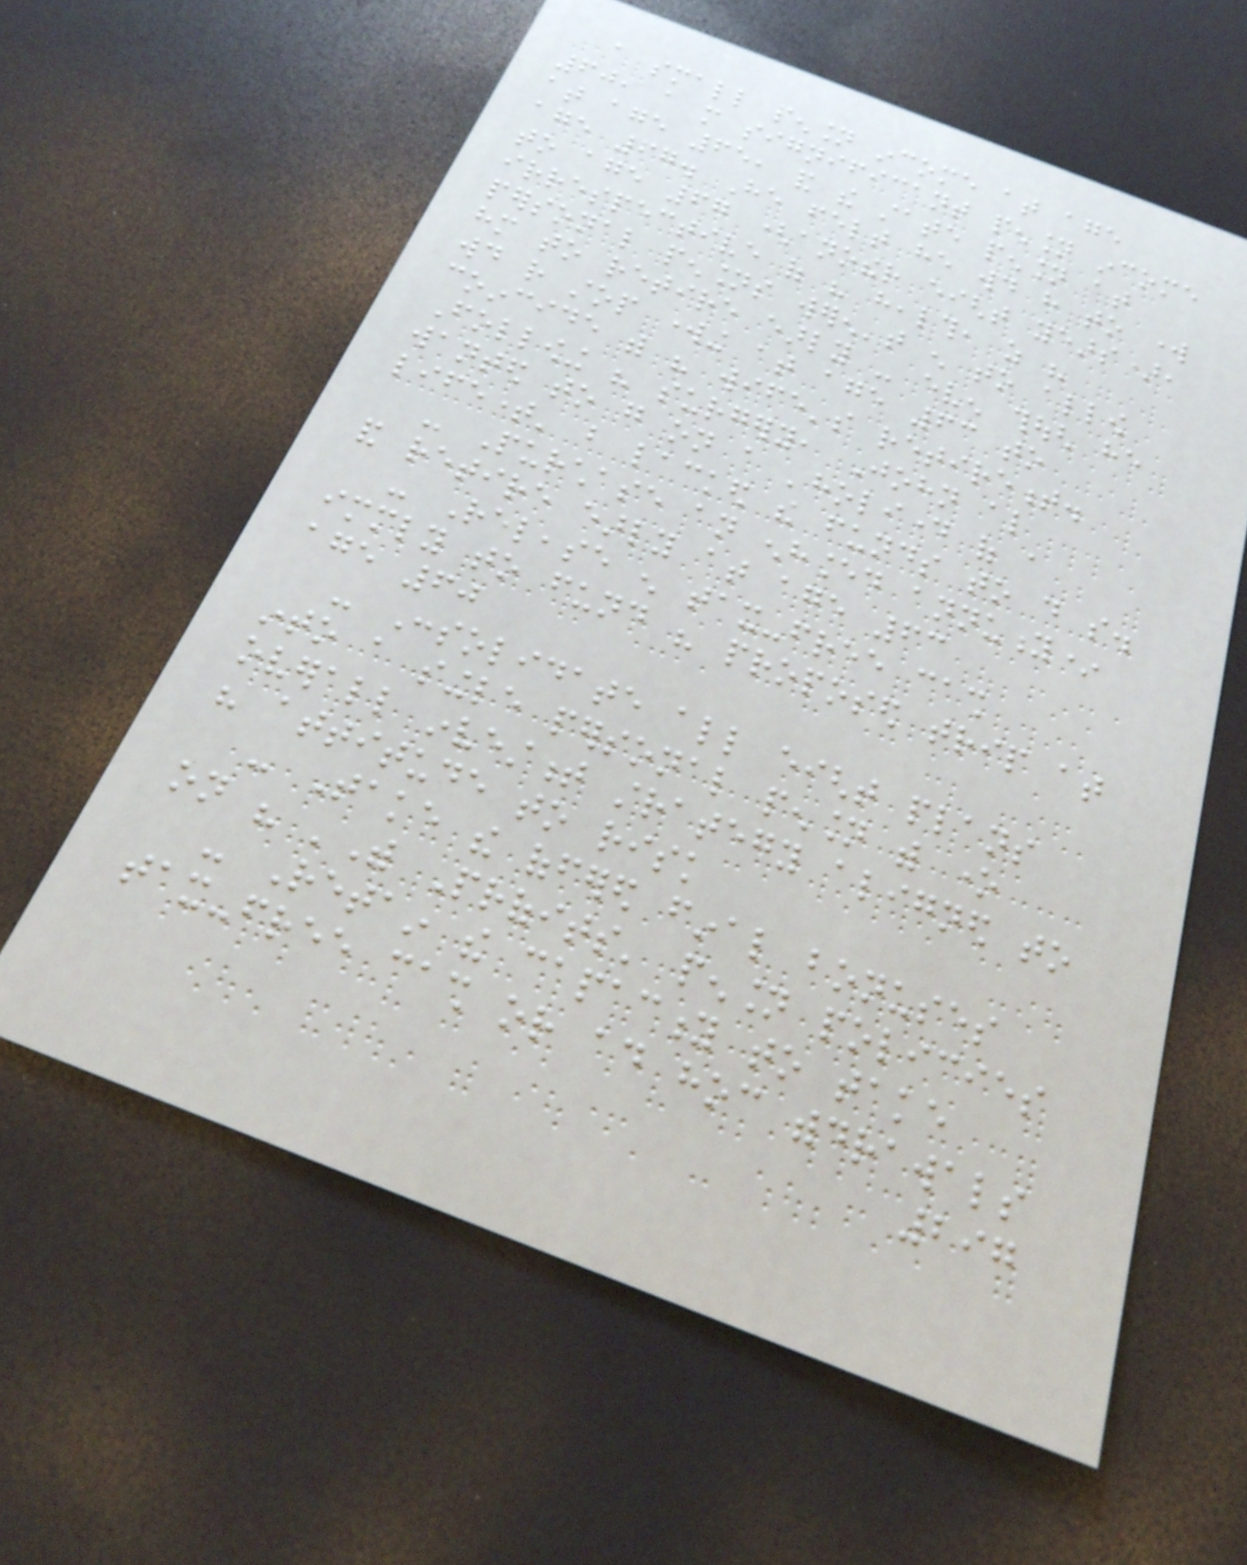a small pension income at age
60, a more significant pension income
at age 65, and the state pension at
age 67. He felt he would have to work
to age 67 (another eight years),
irrespective of his health, as his
personal pensions weren't enough to allow
him to retire early - even though he
would rather stop working at age 63 to
coincide with his wife's retirement.
Following his surgery, John also
wanted to go on a 'holiday of a
lifetime' but lacked the funds to do so.
- Purchase an enhanced annuity*
and retire early at age 63
- Release enough tax-free cash
immediately to fund his proposed trip at
age 60
- Consolidate all eight plans
into a single personal pension with one
overall investment strategy aligned to
his attitude to risk
- Take the offered final bonuses
on his 'With Profits' pension policies
- Retain the capacity to take
tax-free cash or ad hoc withdrawals
297
